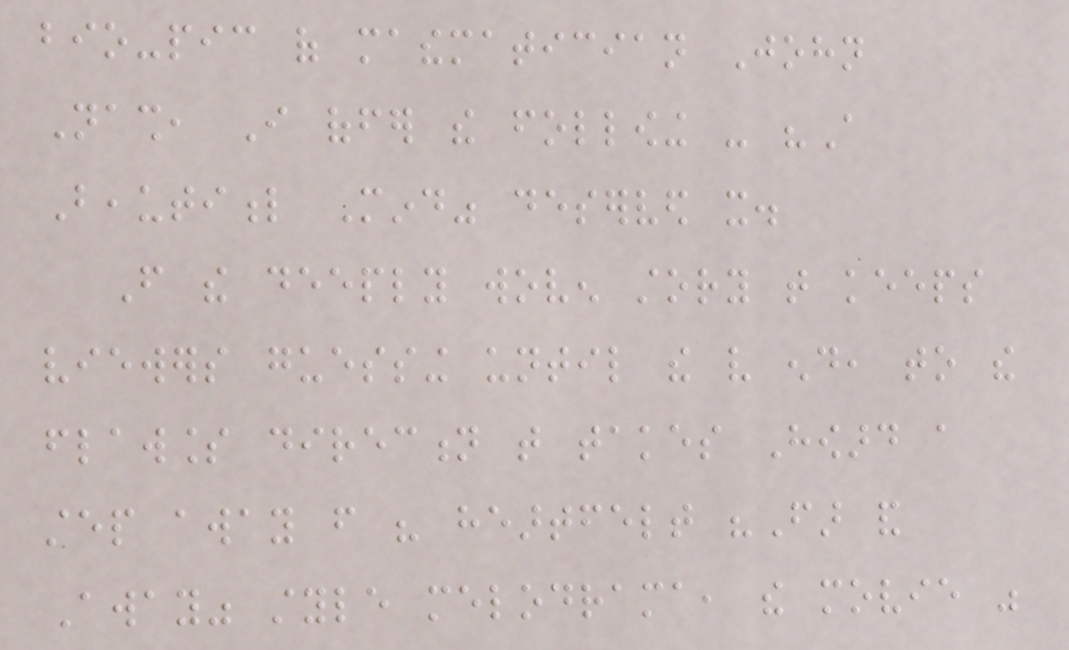bio-pic of mathematician John
Nash, I offer the following - "A
Beautiful Mind" deserved it.
From the deeply woven story that keeps
viewers guessing until the very end, to the
flawless direction that takes Howard a
step away from his heartfelt "Far and
Away" style melodrama, the movie was
